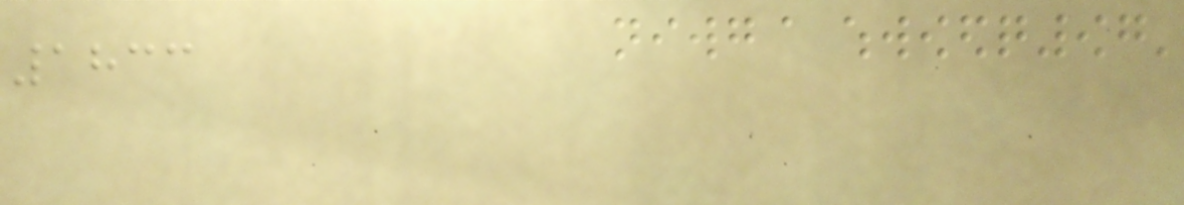1833
